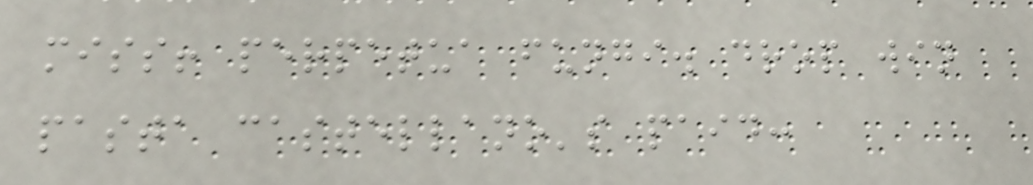miss! perpetua fungi. drop win
pasta castellano's paid:
